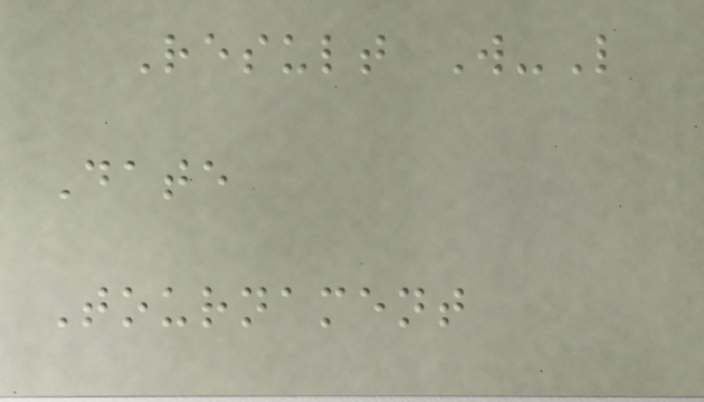Result W-L
Date
Tournament
